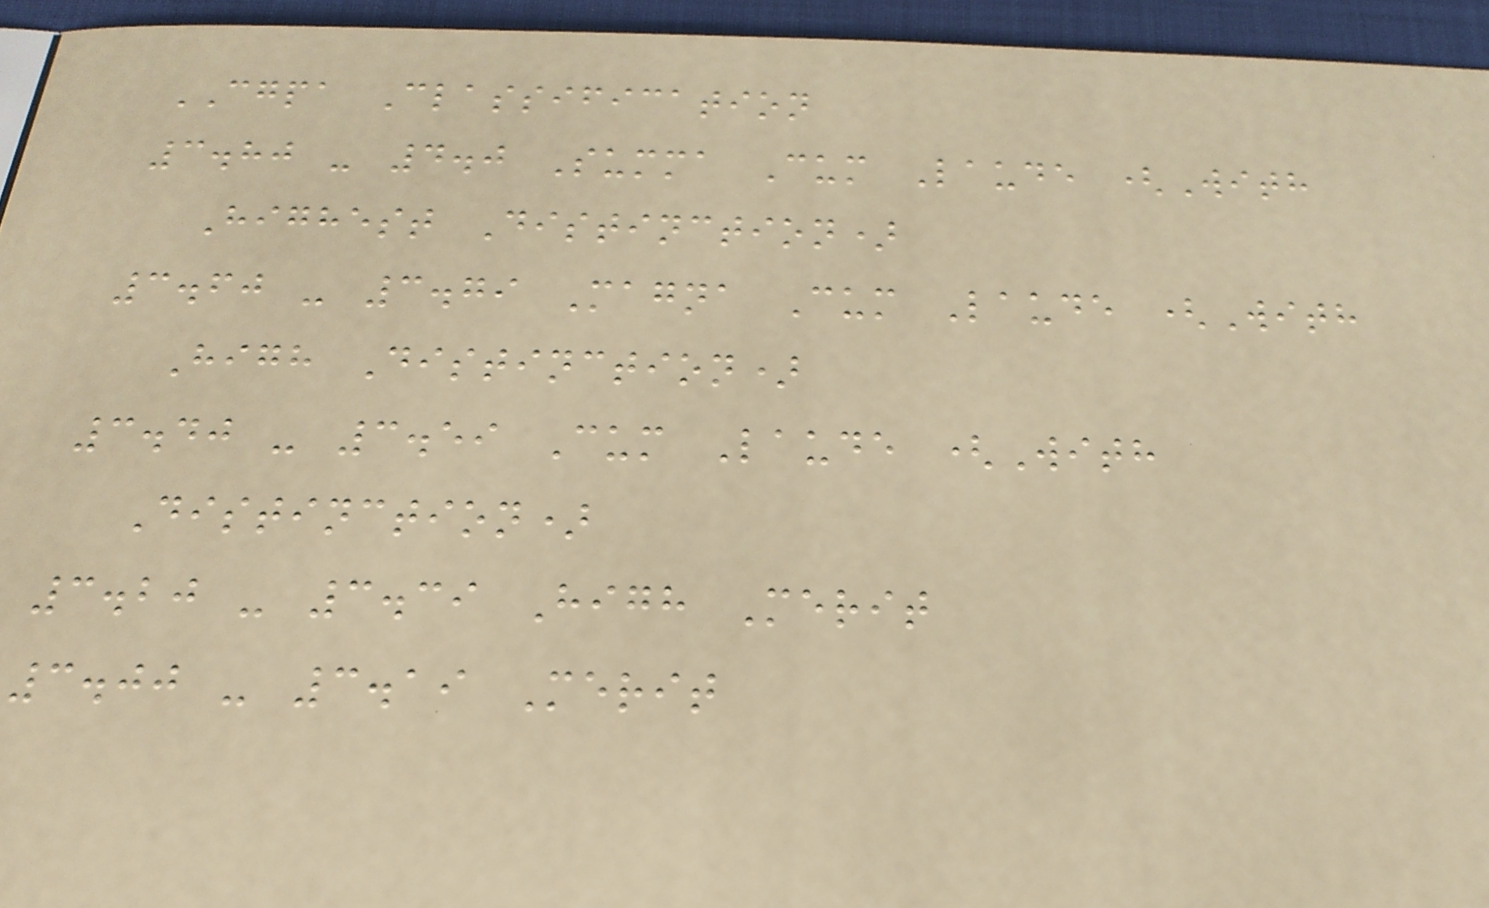CGPA Classification
3.80 - 4.0 Summa Cum Laude (With
Highest Distinction)
3.60 - 3.79 Magna Cum Laude (With
High Distinction)
3.40 - 3.59 Cum Laude (With
Distinction)
3.20 - 3.39 High Merit
3.00 - 3.19 Merit
